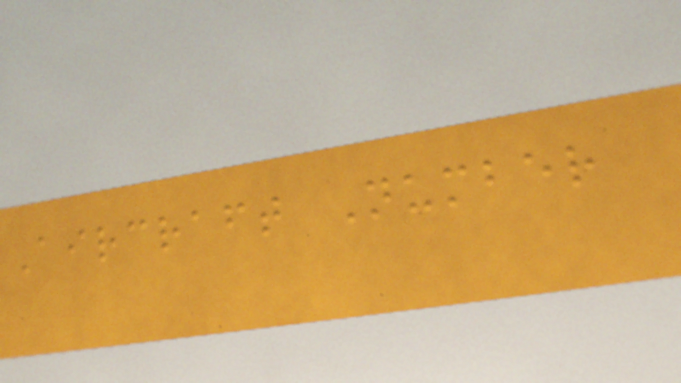Aircraft Number
